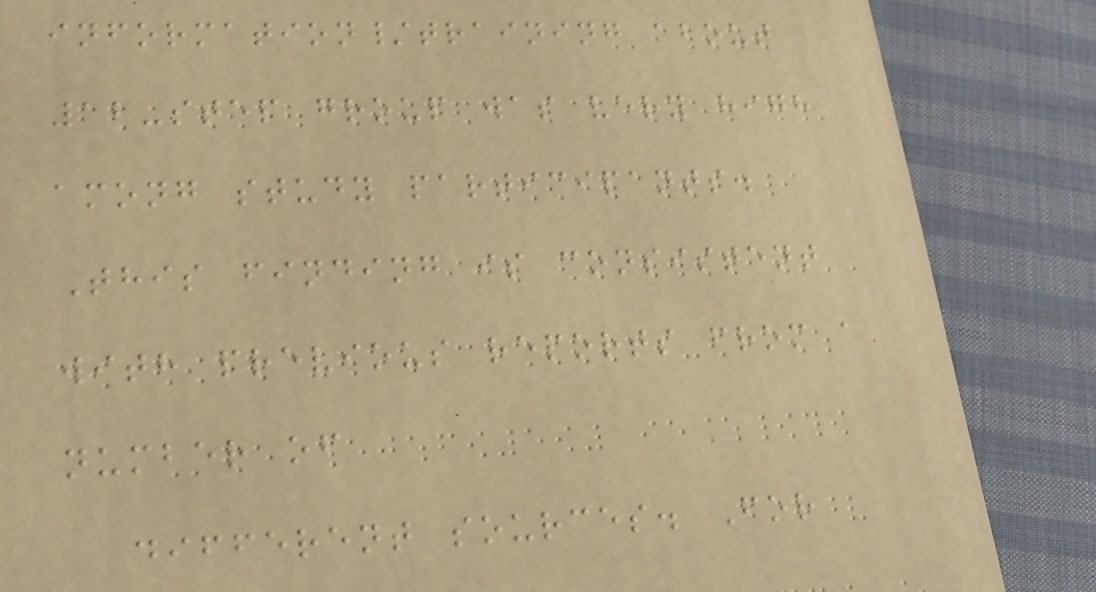information/training about
12-step group was very high
among study participants.
This finding is consistent
with previous reports from a
number of
different sources. For
